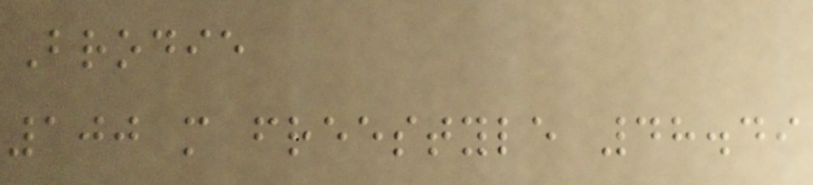Brodie
100 m freestyle 48.49
